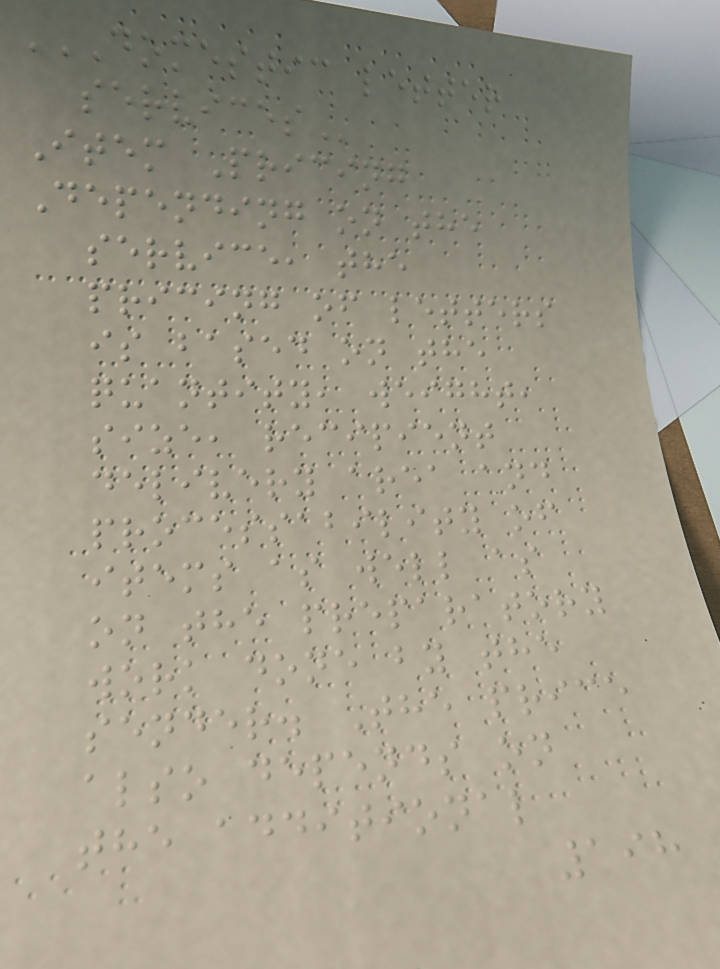DOMESTIC LETTER
SERVICES
Item Pricing
Depending on the
service, the
pricing of letters
is based on the
quantity, weight,
size, recipient
delivery area and
processability of
items as well as
on the preparatory
work done by the
sender. The price
also depends on
the additional
198
